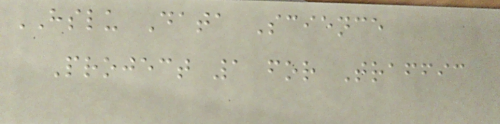HSLU Data Science
Project 1 for Traffic
